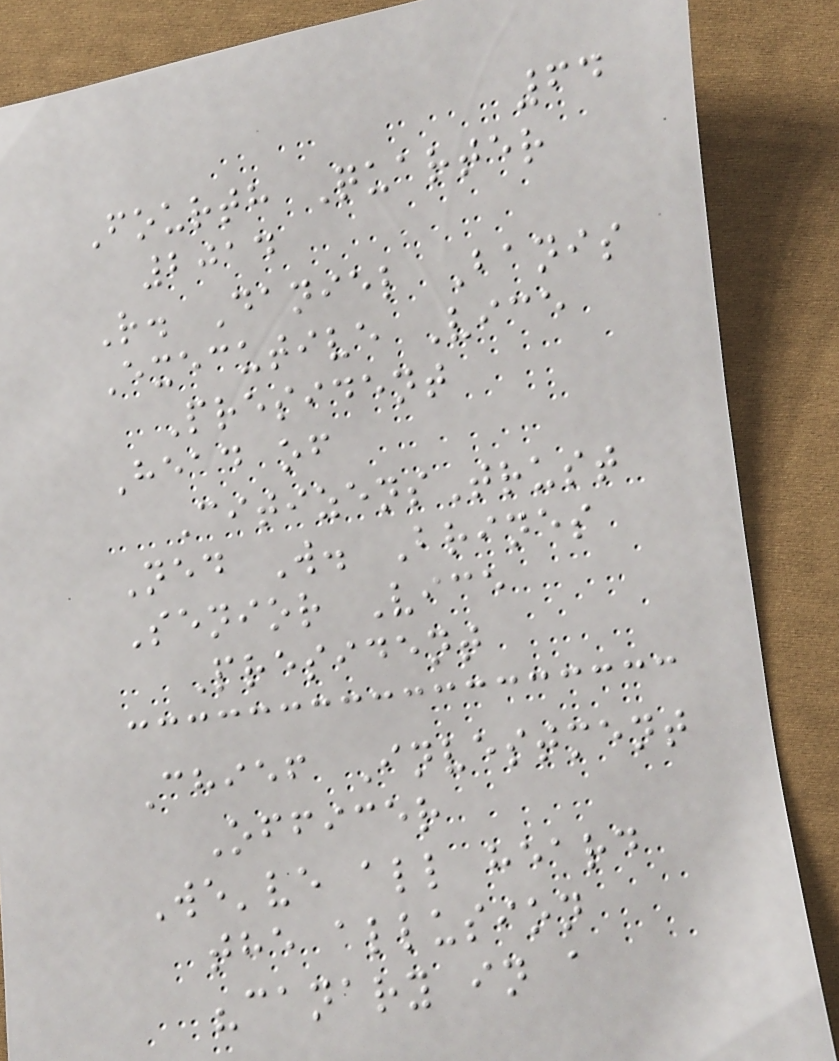64
Fourth Quarter
2014
R. Daniel Banis
Executive Vice
President
Head of
CitizensTrust
Ned W. Brines
Senior Vice
President
Chief Investment
Officer
We've all heard
the allusion
"canary in a
